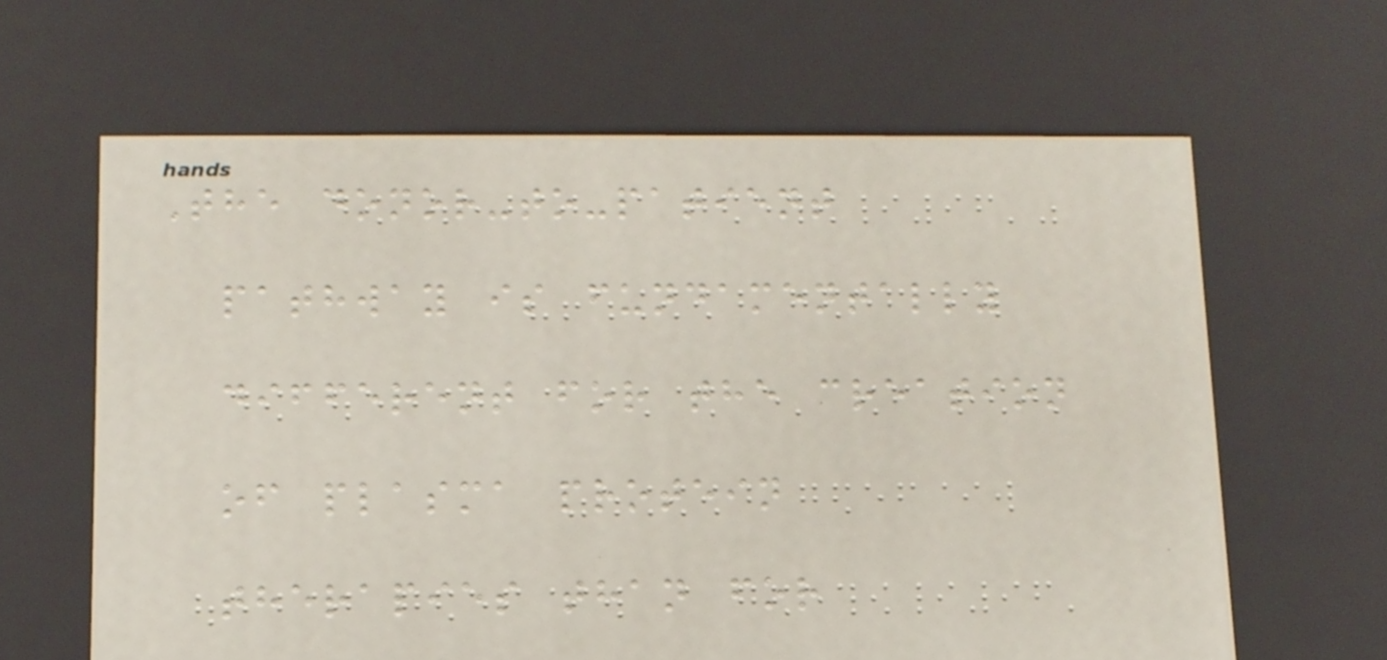The donor-to-patient
pathway is fundamentally
different for the creation
of plasma protein
therapies than for
